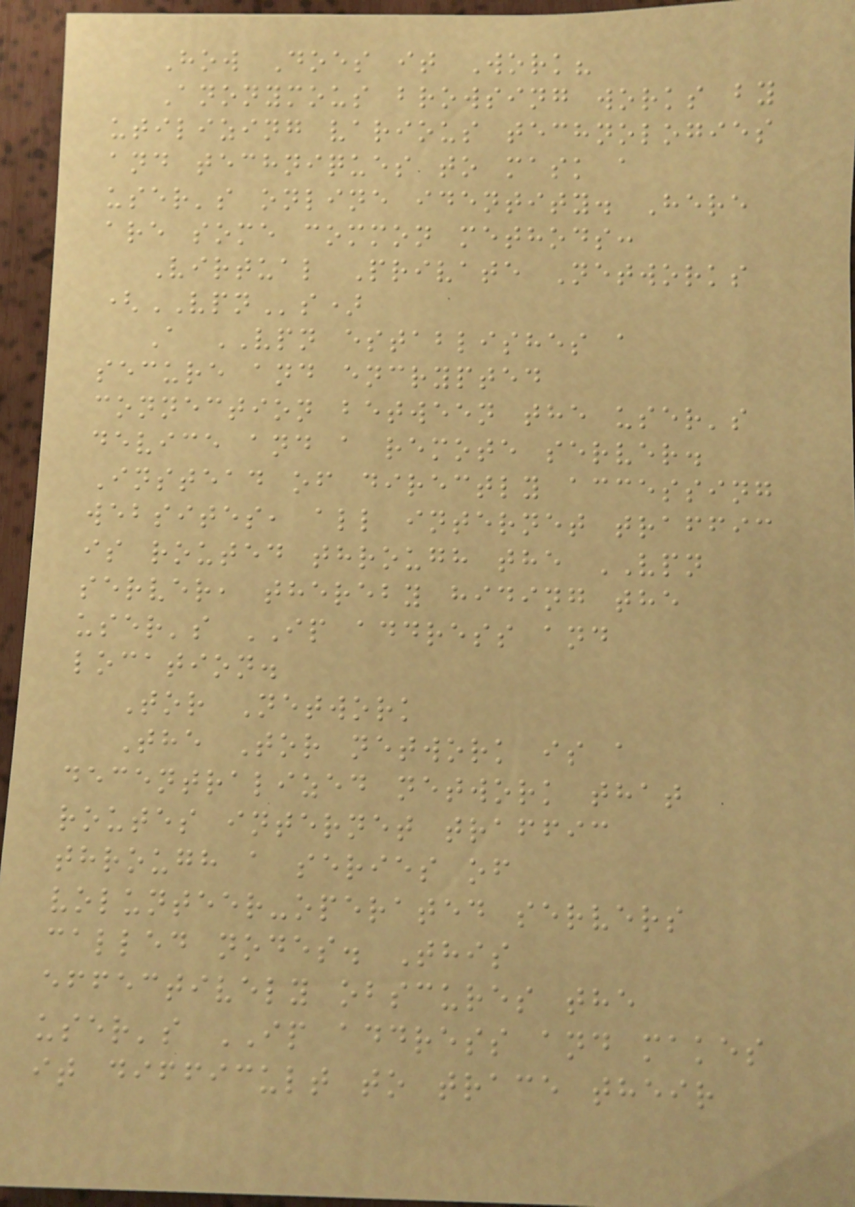How Does it Work?
Anonymous browsing works by
utilizing various technologies
and techniques to mask a
user's online identity. Here
are some common methods:
Virtual Private Networks
(VPNs)
A VPN establishes a
secure and encrypted
connection between the user's
device and a remote server.
Instead of directly accessing
websites, all internet traffic
is routed through the VPN
server, thereby hiding the
user's IP address and
location.
Tor Network
The Tor network is a
decentralized network that
routes internet traffic
through a series of
volunteer-operated servers
called nodes. This
effectively obscures the
user's IP address and makes
it difficult to trace their
